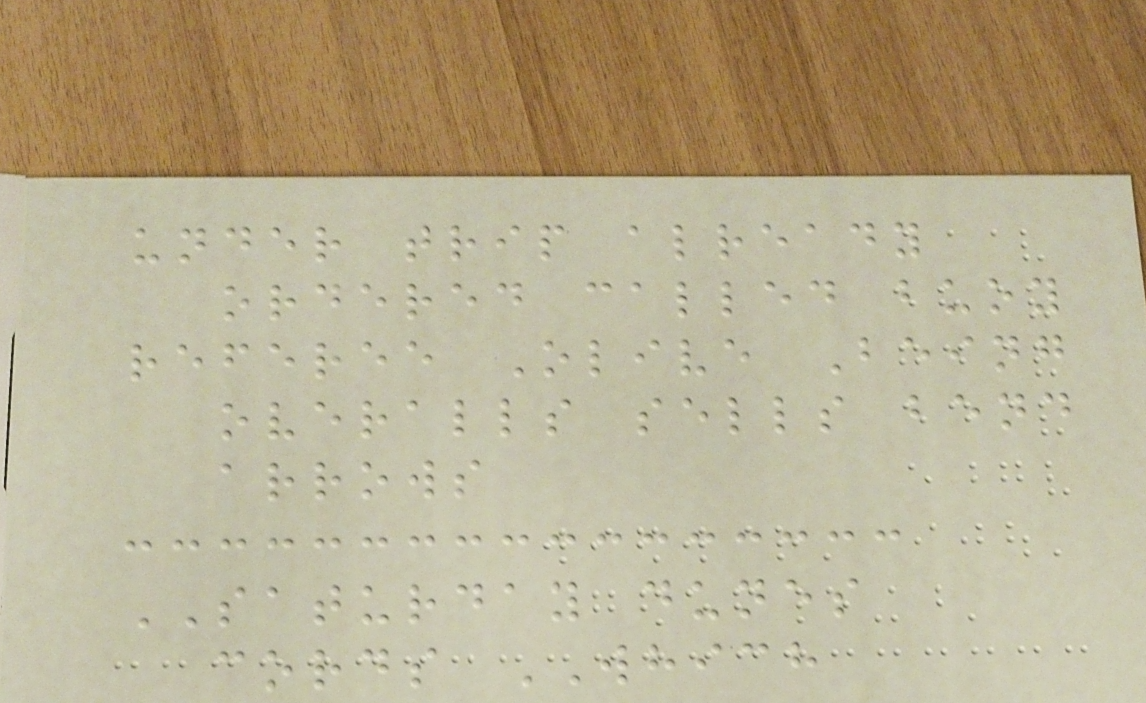under trip already
ordered called buoy
referee Olive Being
overalls sells bend
arrows
SATURDAY dunes
cords WHICH
